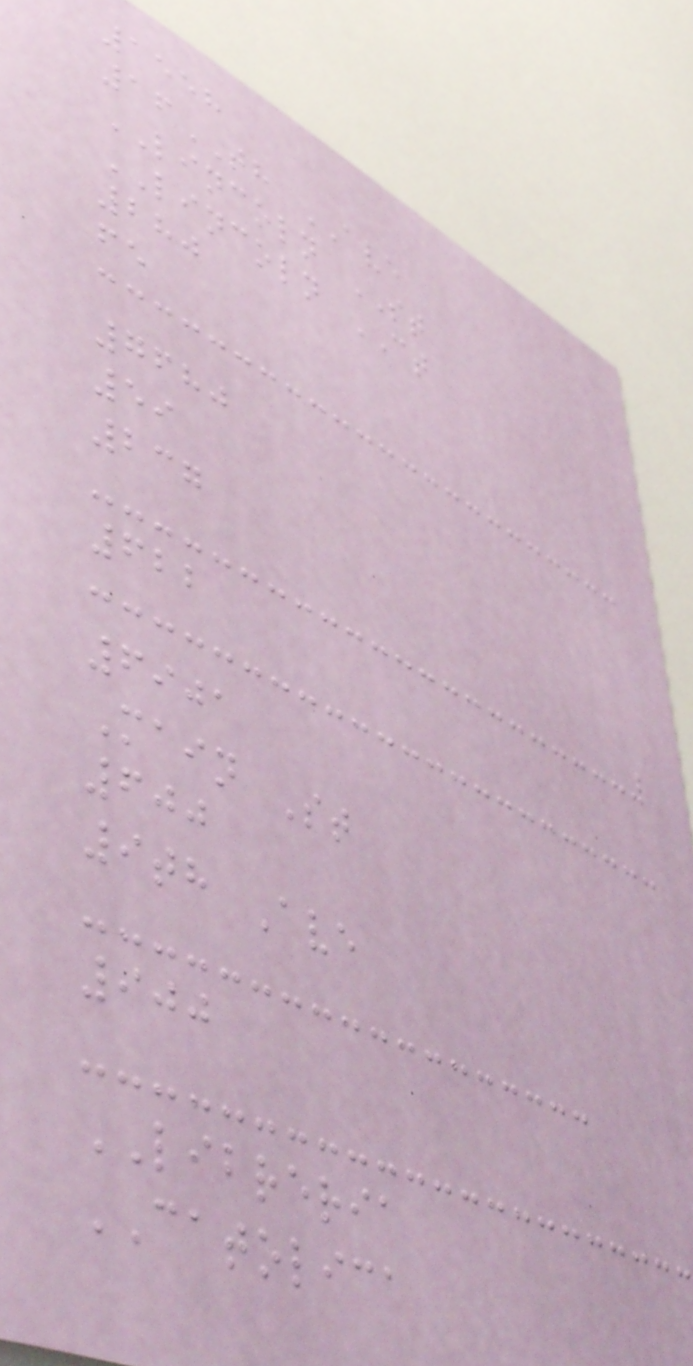1558
16TH AVE
LINCOLN ST
LINCOLN CT
280
fe
7680
59
237
622
6901
Main St
600
9th Ave
900
LIBRERIA
CATOLICA
